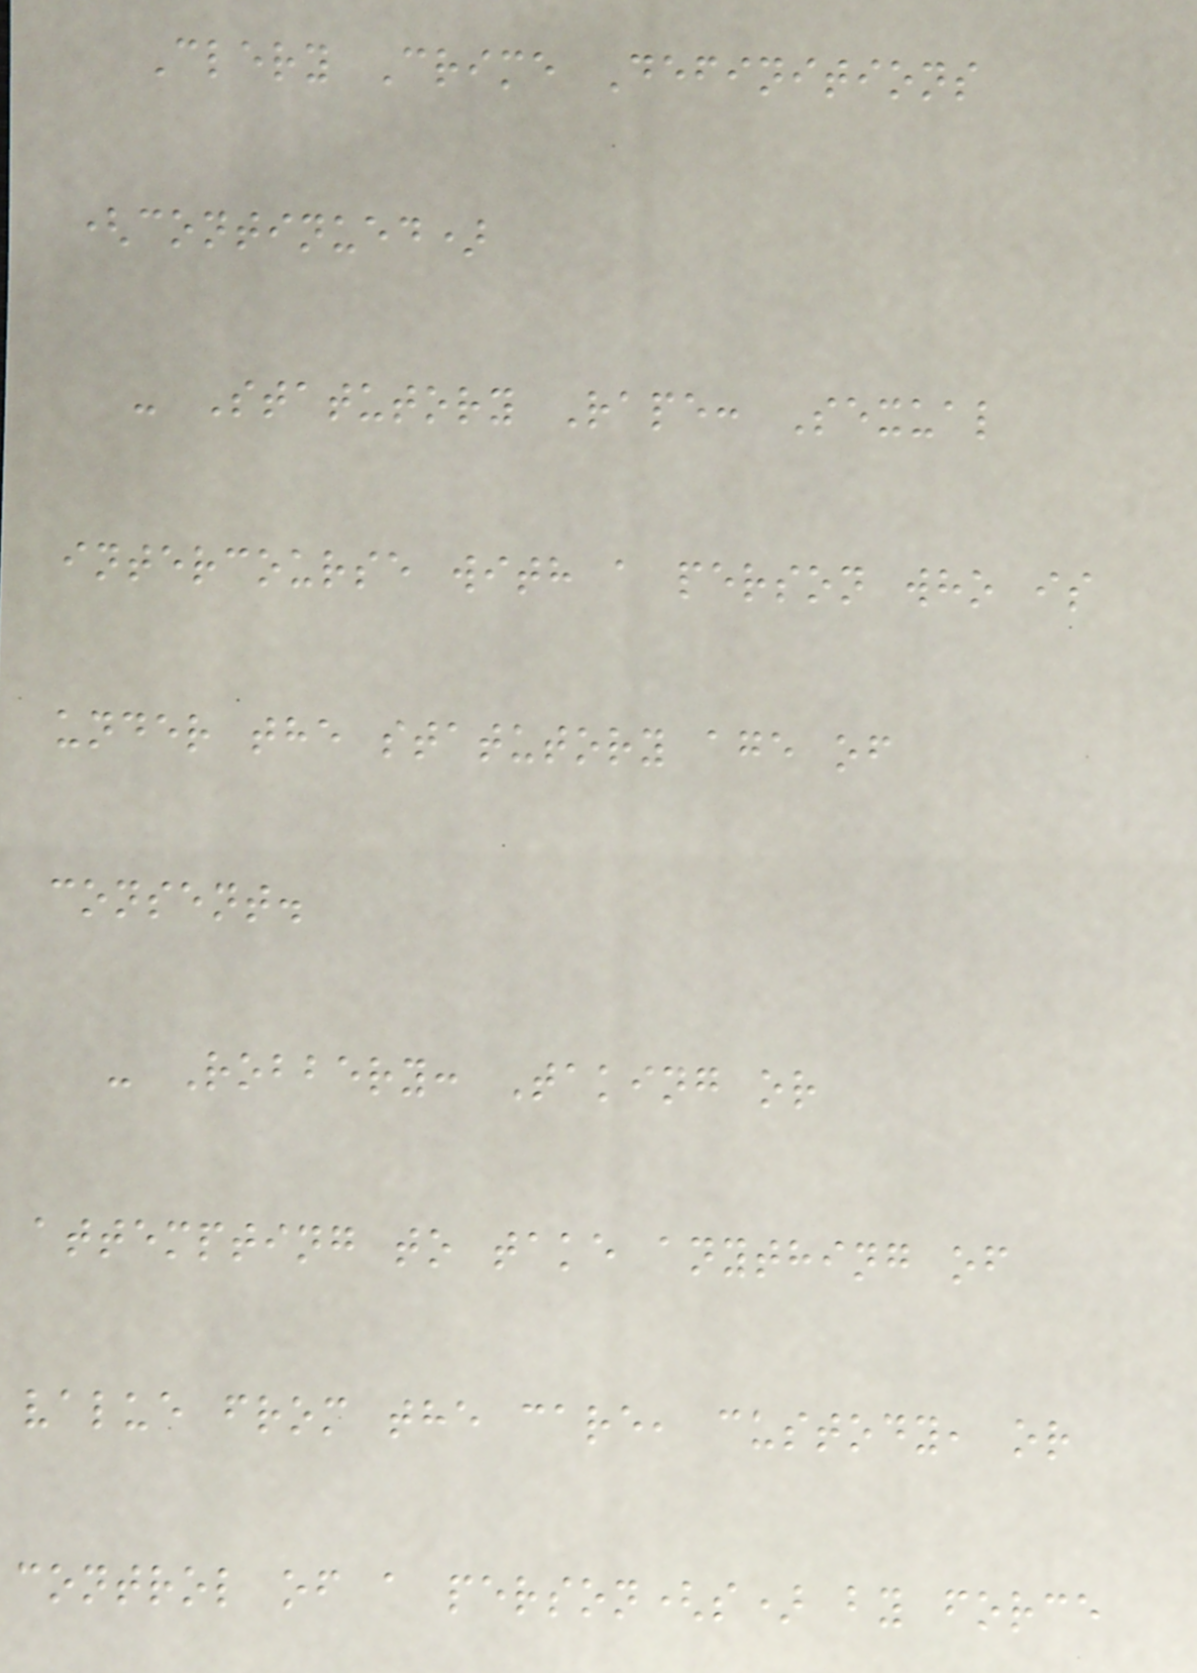Clery Crime Definitions
(continued)
- Statutory Rape: Sexual
intercourse with a person who is
under the statutory age of
consent.
- Robbery: Taking or
attempting to take anything of
value from the care, custody, or
control of a person(s) by force
